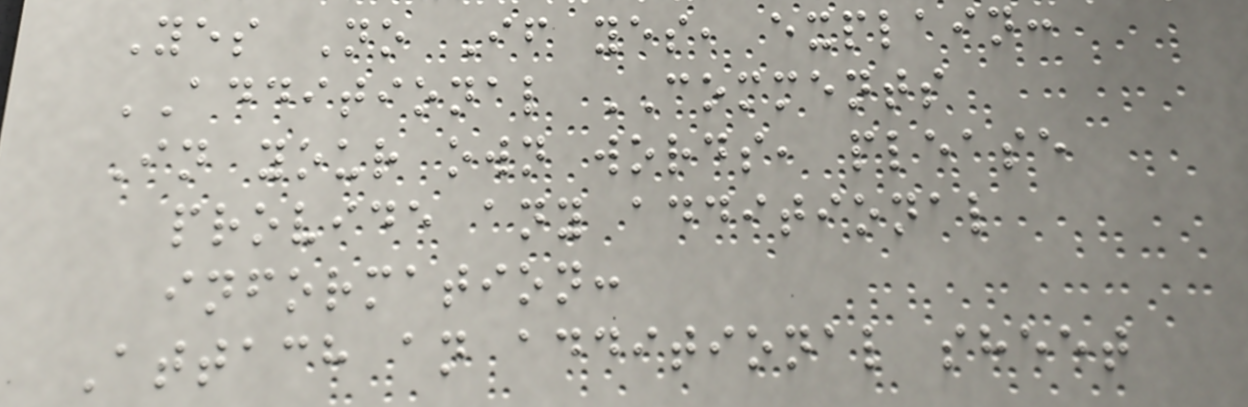Yes No If yes, explain:
ADDITIONAL COMMENTS
In your own words, please
provide any additional
information:
Attach an additional sheet
